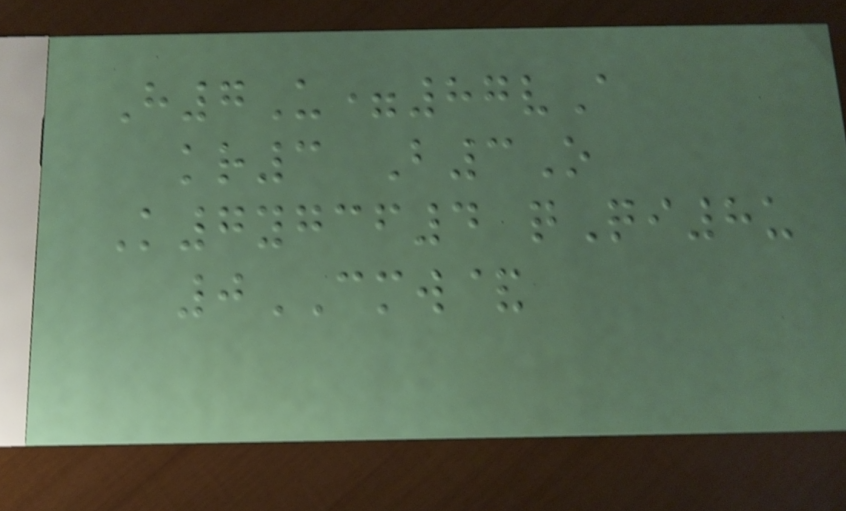H7U=87vA
kr3 B3O
K7ygcf4 qQi8u
0CMW&
